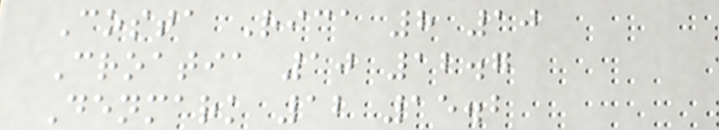Costa Rica 8 10
Croatia 10 12.7
Denmark 12 15.2
